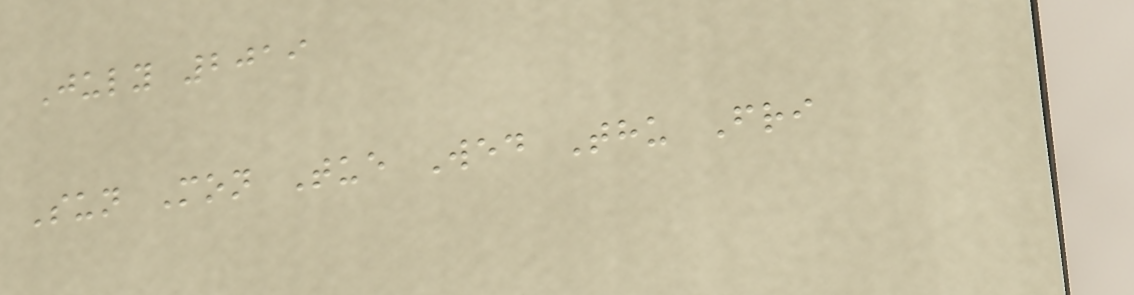July 2019
Sun Mon Tue Wed Thu Fri
